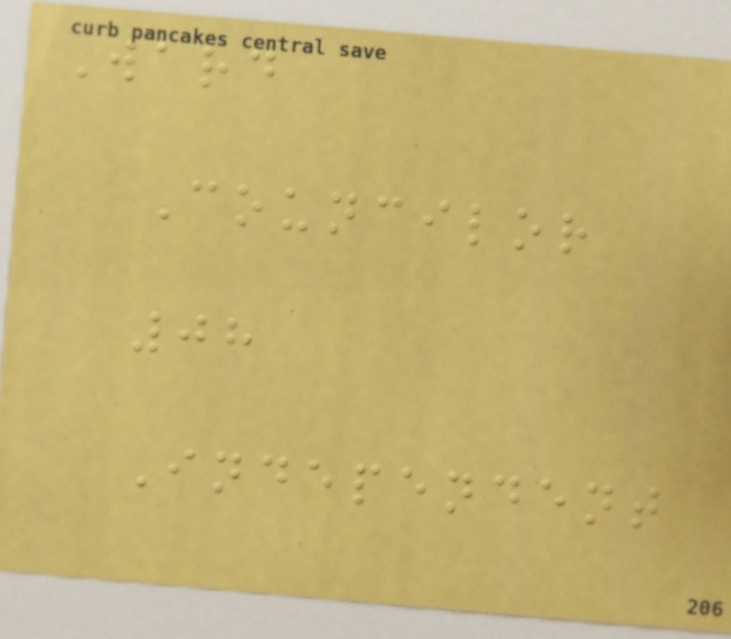Ward
Councilor
08
Independent
